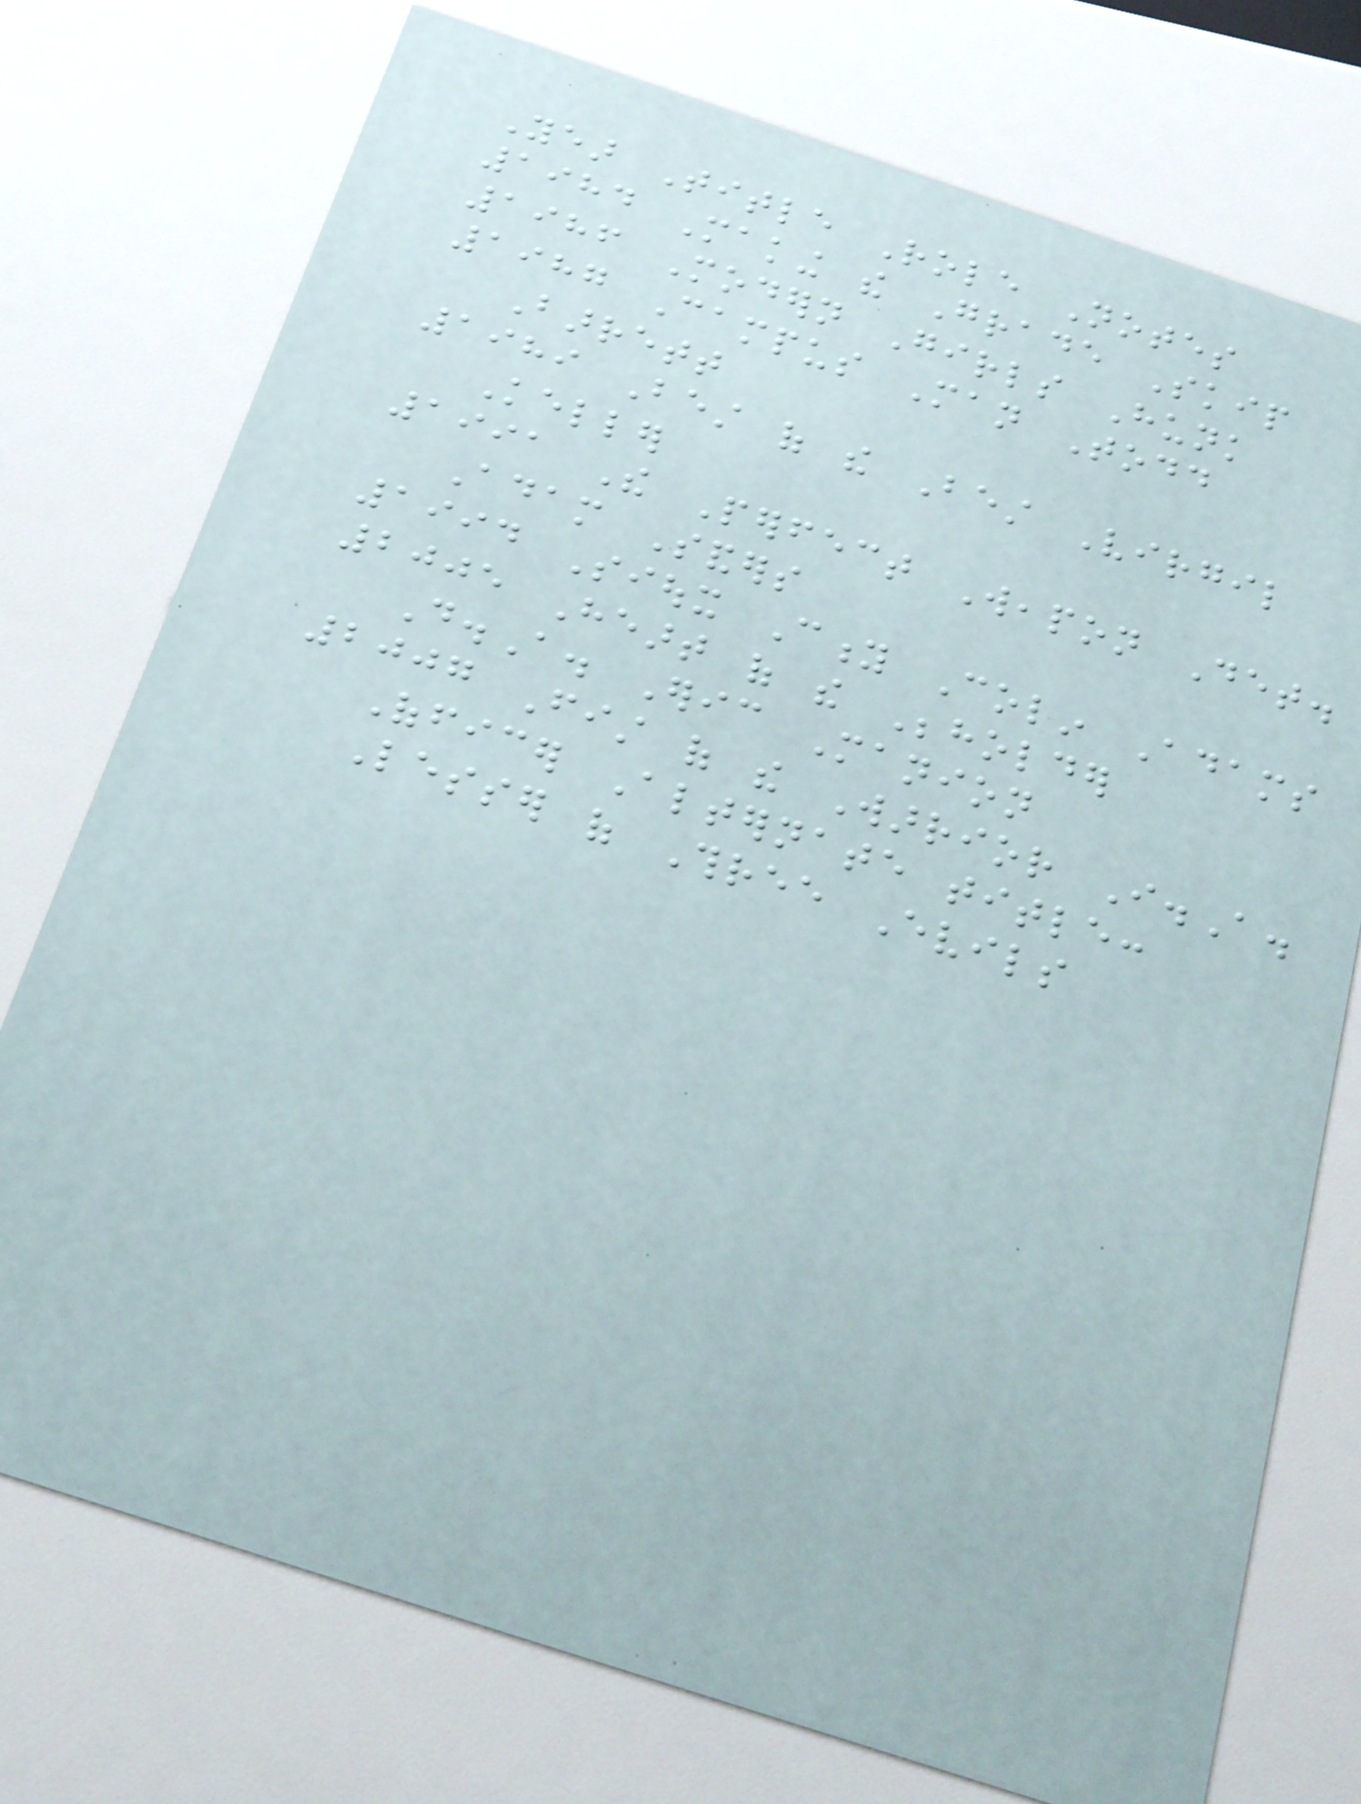Year Title Role Notes
1984 Making the Grade Skip
1986 Modern Girls Hunk
1987 Campus Man Todd
Barrett
1989 Best of the Best Virgil
Keller
1991 The Perfect Weapon Det.
Adam Sanders
1994 Sioux City Colin Adams
2005 Heart of the Beholder
D.A. Eric Manion
2007 Fist of the Warrior I.A.
Officer Alternate title:
Lesser of Three Evils
